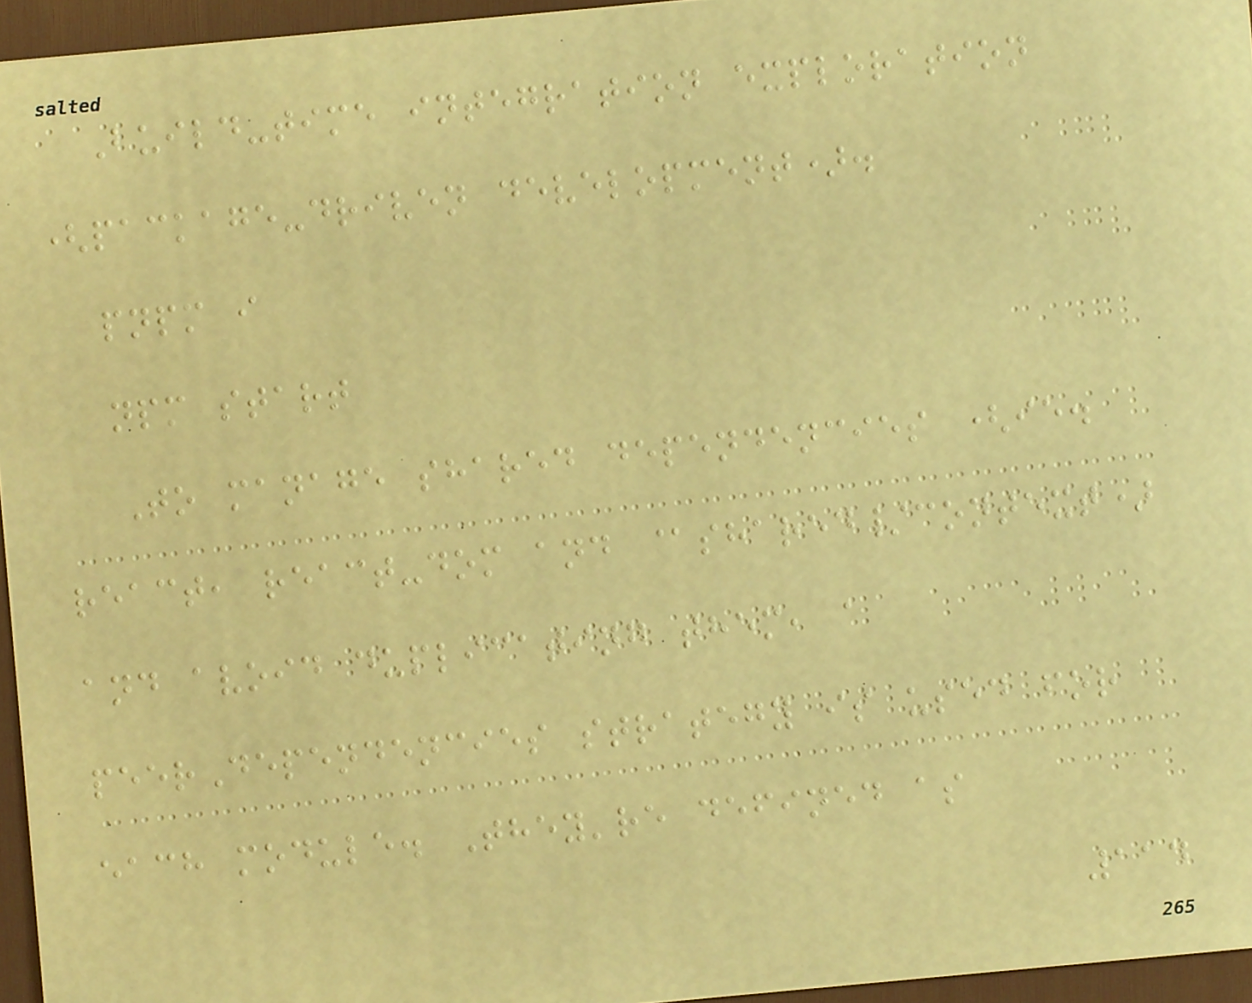Build-time integration exploration
(package-driven development).
pnpm i
npm start
To manage shared dependencies (ie.
react, react-dom and @shared/context)
and avoid duplicating them, a
peerDependencies strategy is used for
each module. They're defined as
114
